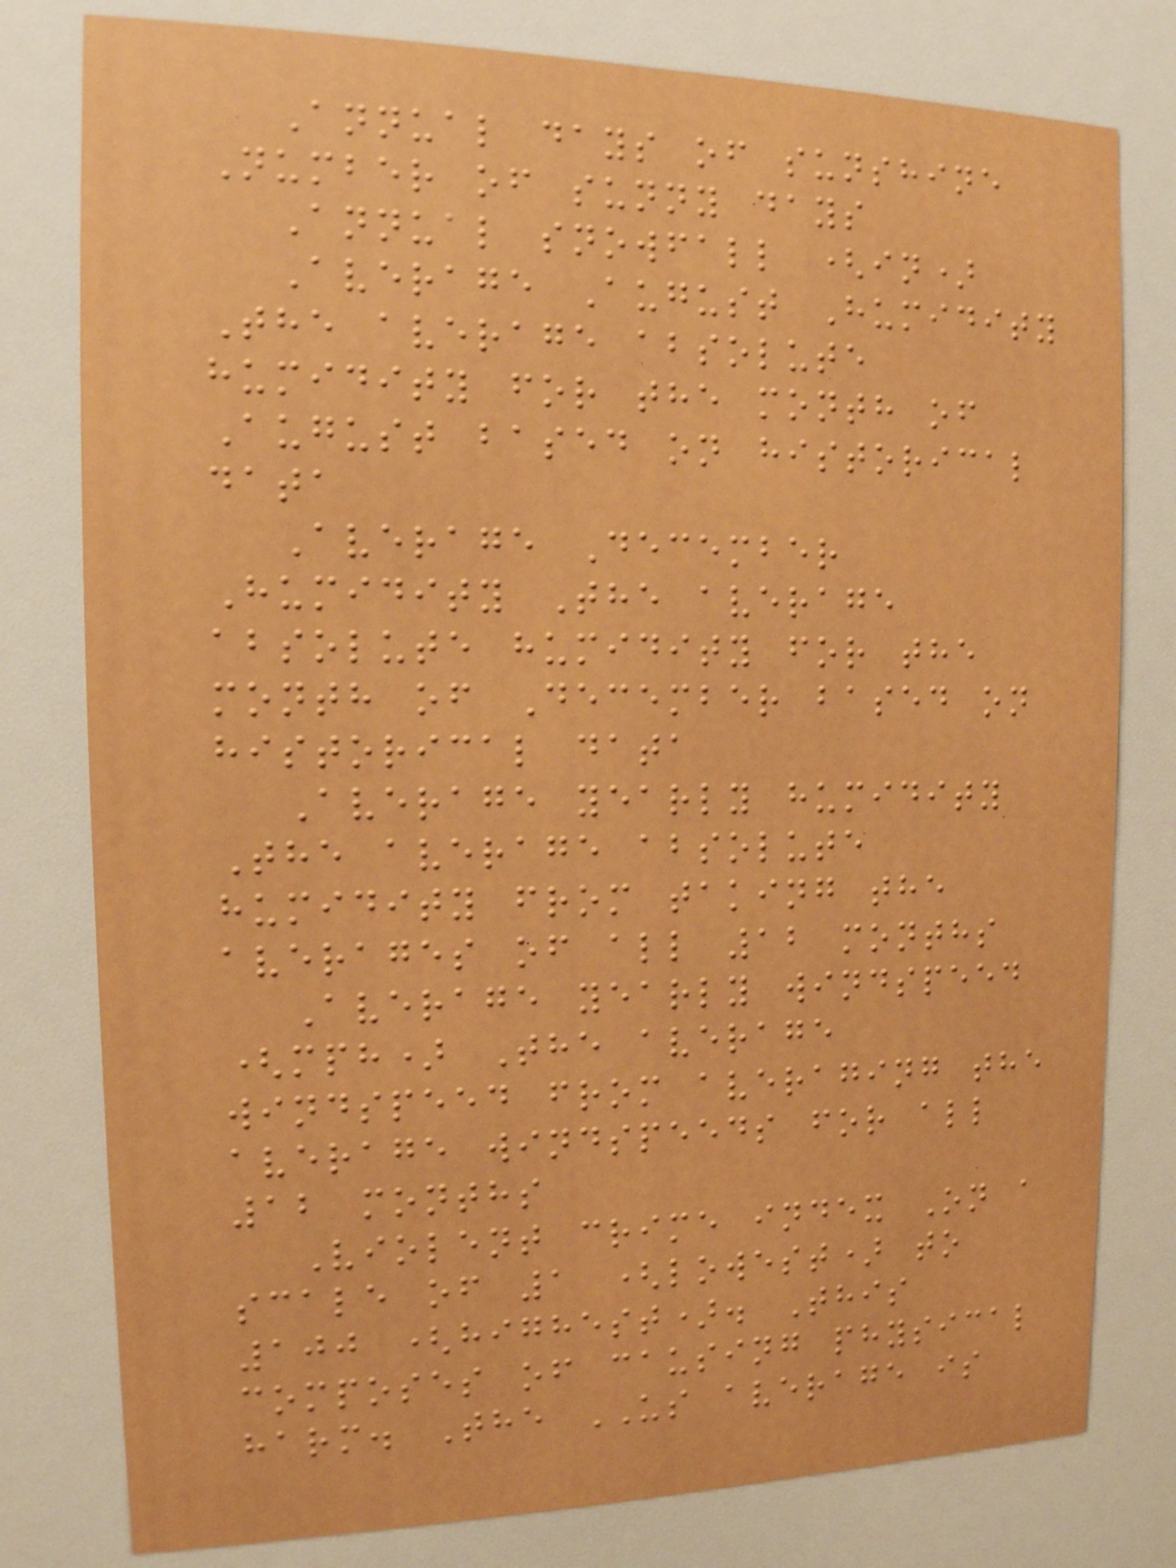Annual days of sunshine
Number of sunny days
Annual snowfall (in)
Average August Humidity
The average absolute
humidity for the month of
August based on historical
data
Average December
Humidity The average
absolute humidity for the
month of December based on
historical data
Average yearly humidity
The average absolute
humidity from taking the
averages of all 12 months
Average yearly windspeed
(mph) The average
windspeed from averaging the
average windspeeds for all
12 months
Violent crime index On a
scale of 1 (lowest) to
100 (highest). This
composes of causing physical
harm. The US average is
